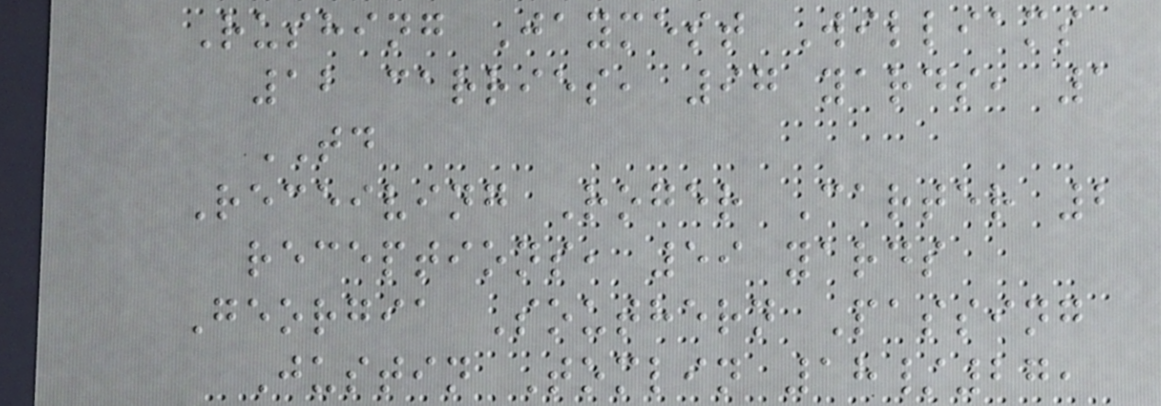Rushing Jaymest Williams
12 carries, 97 yards, 1
TD
Receiving Roger Carter 2
receptions, 59 yards
Georgia Southern Passing
Justin Tomlin 18/27,
